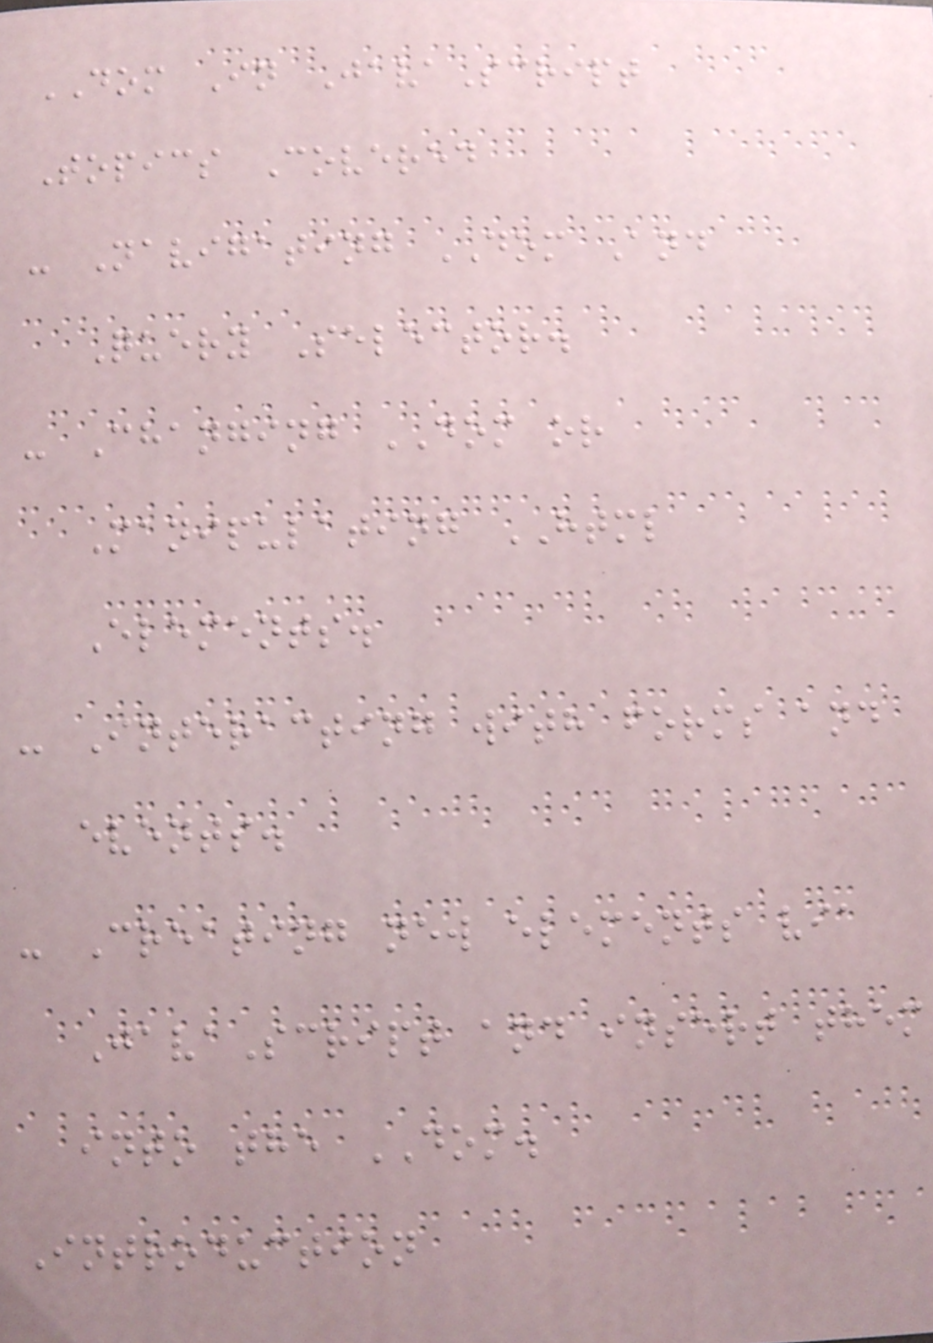DOM In JavaScript
Topics Covered
- Navigating DOM And
Query Selector.
- Changing DOM or
Manipulating HTML
Elements.
- Interacting with forms and
events.
- Creating new elements via
JavaScript and insert them
into the DOM.
Introduction
